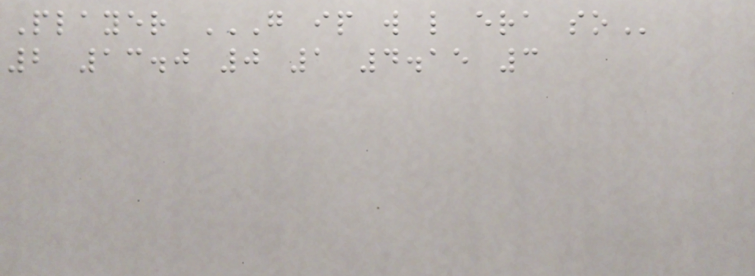Player G IP W L ERA SO
2 13.0 0 1 4.15 3
